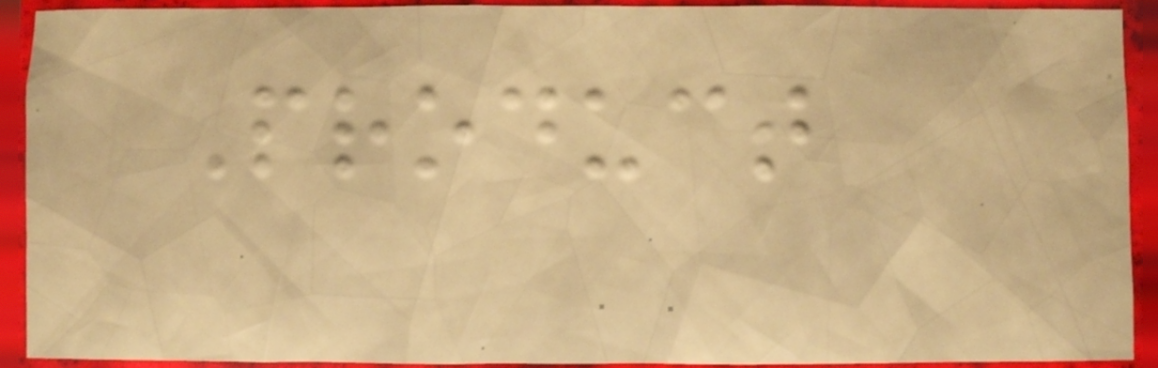Product
